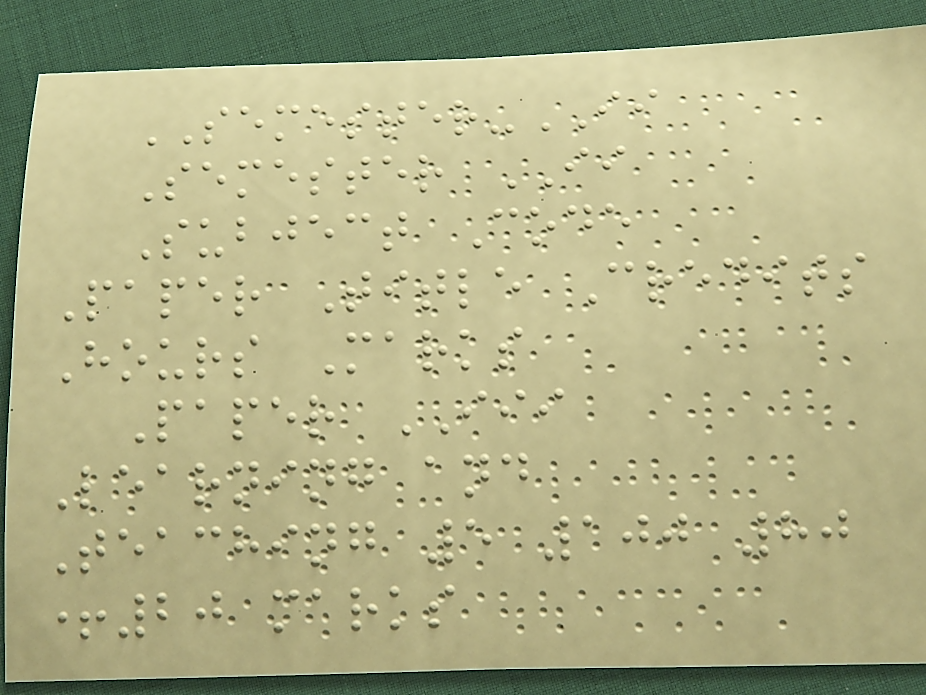SEMESTER-II
Semester II
Subject Code
Paper Title Credits
Hours Marks
Paper III
Learning and
Teaching 5 100 80
+20 marks
